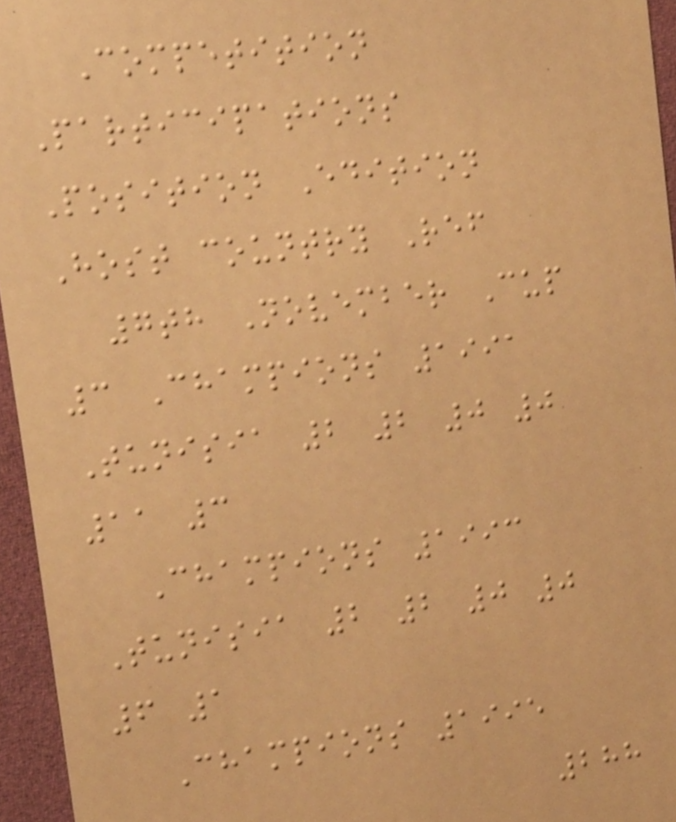Competition
Participations
Position Edition
Host country Ref
7th November Cup
3 Champions 1991
Tunisia 2 2 0 0
11 3
Champions 1993
Tunisia 2 2 0 0
6 1
Champions 1995
288
